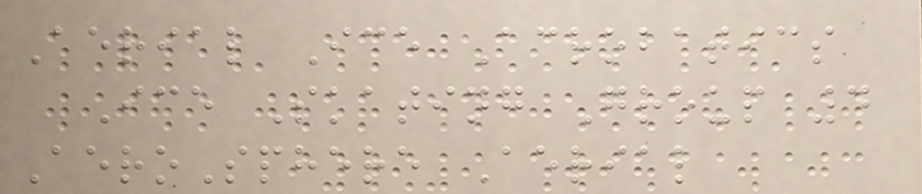Aerial Ice Acrobatics
Ice Skating Group 4
AeroSphere Aerial
